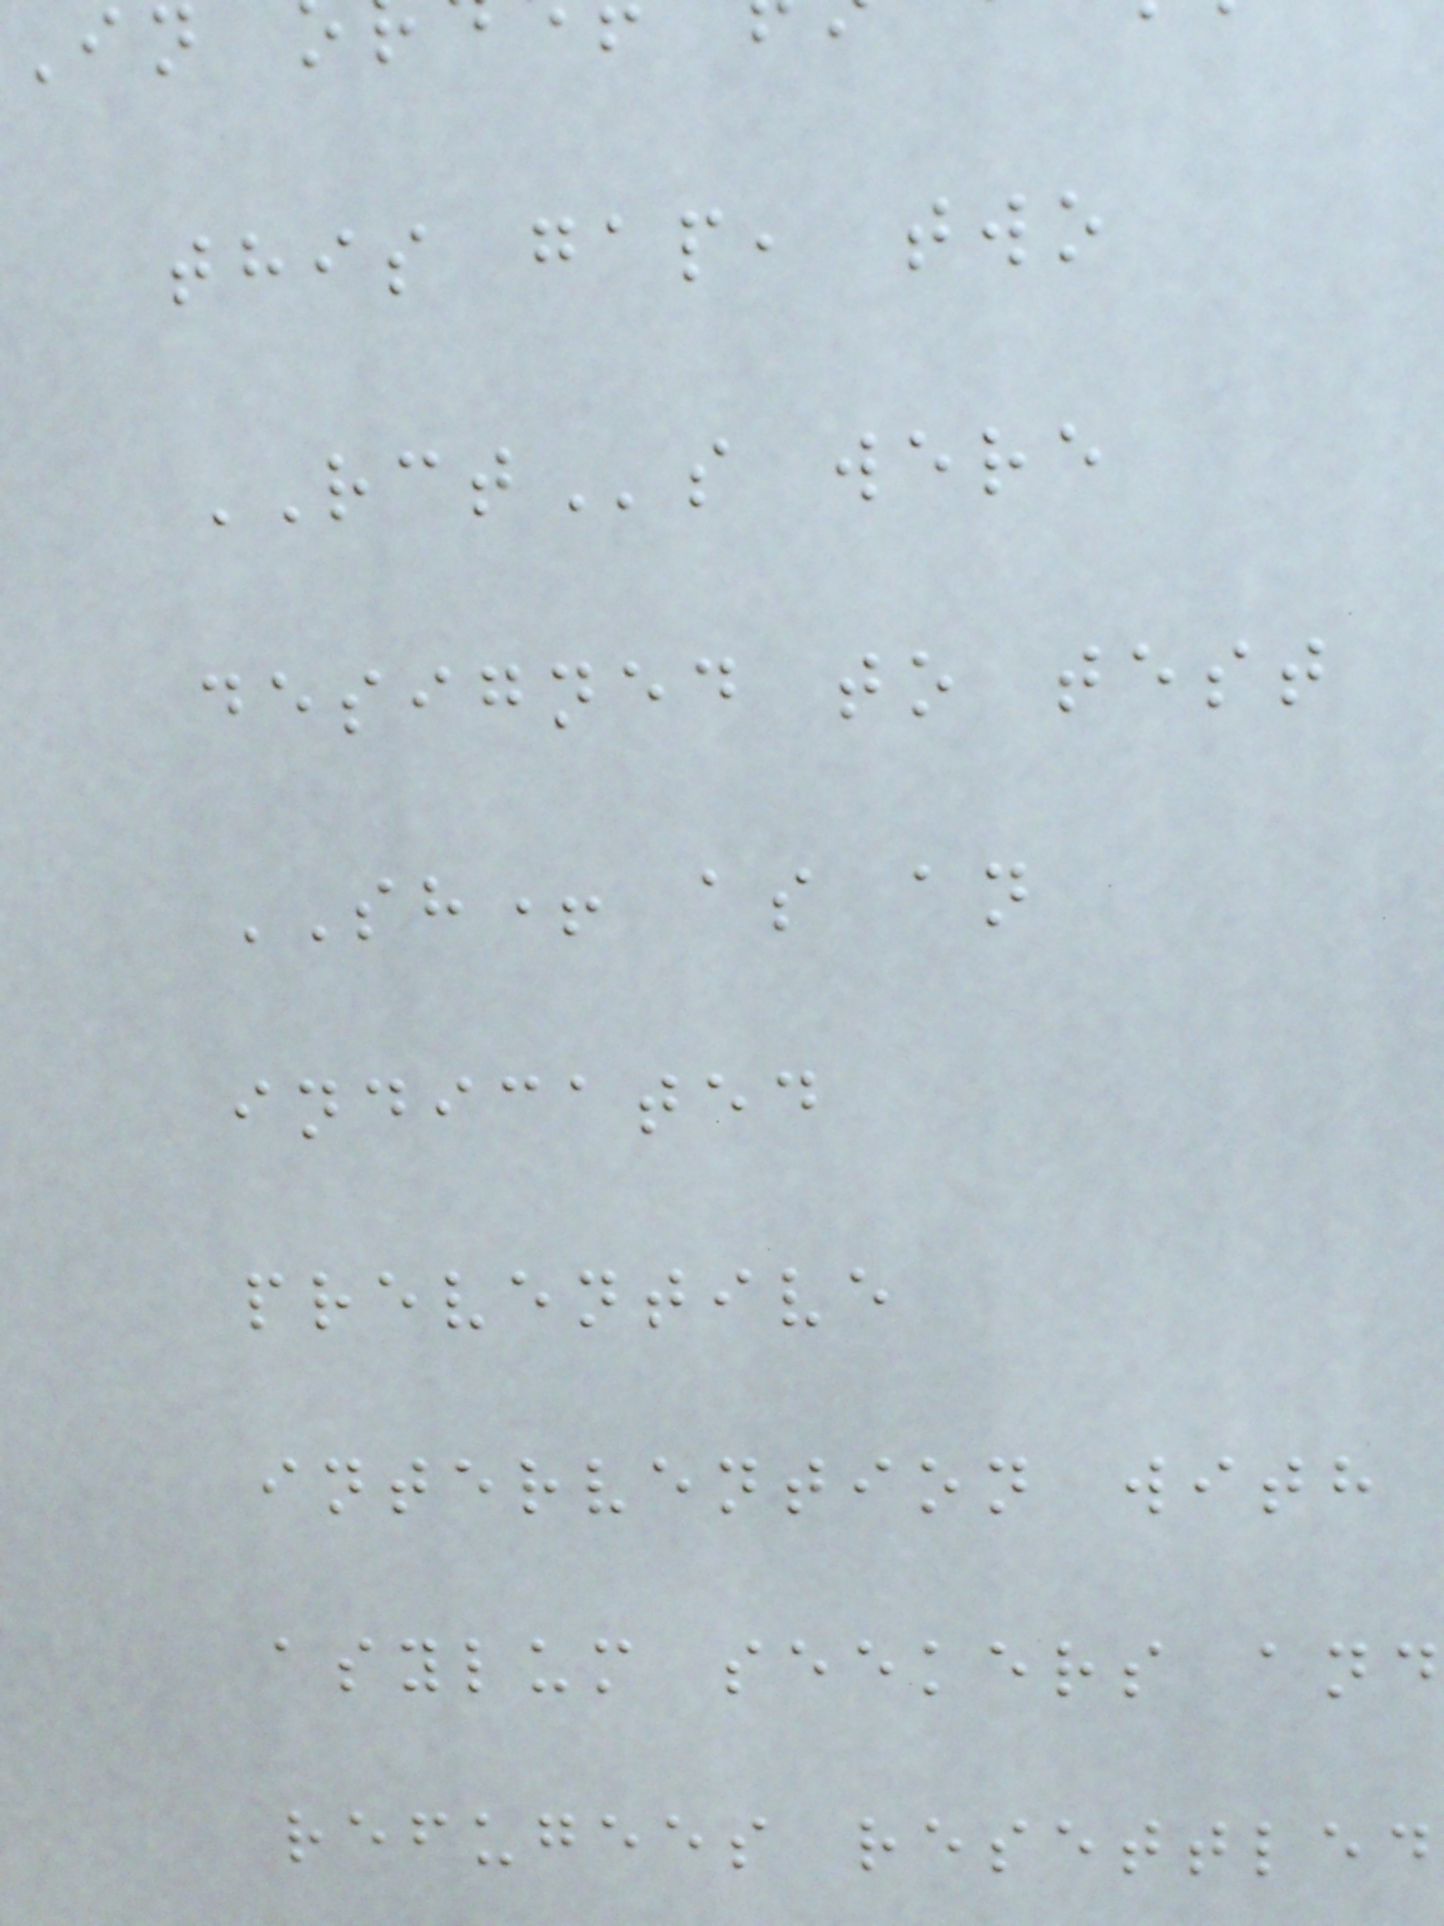this gap, two
RCTs were
designed to test
SH+ as an
indicated
preventive
intervention with
asylum seekers and
refugees resettled
